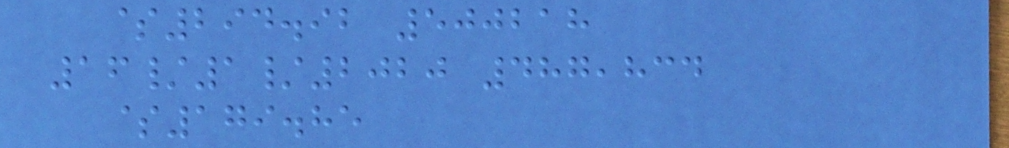$294.92 500218
16/1/2020 487,834
$179.85
